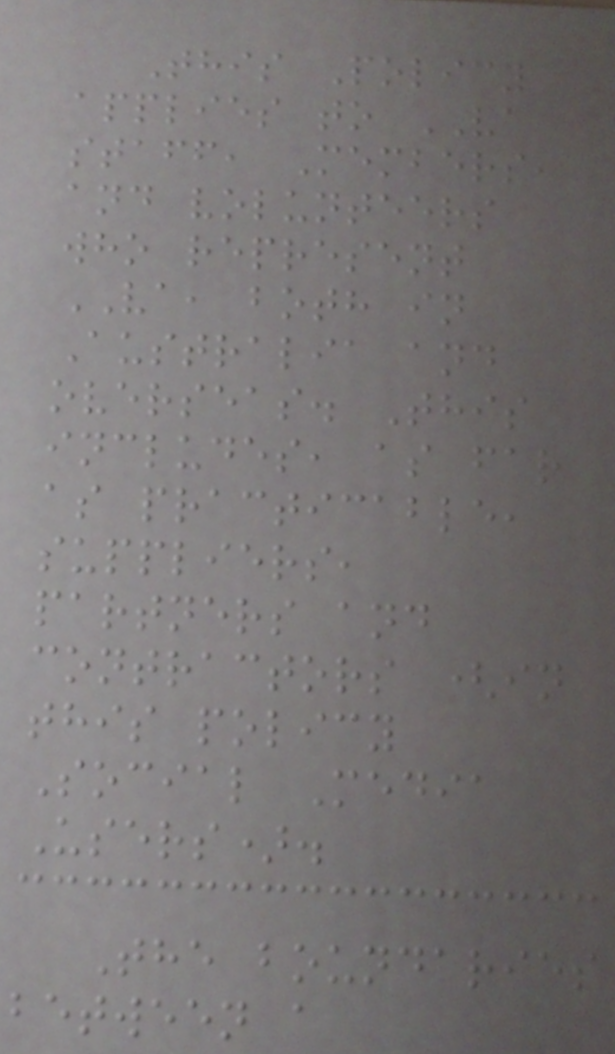This Policy
applies to VA
staff, Members,
and volunteers
who represent
VA, both in
Australia and
overseas. This
includes, as far
as practicable,
suppliers,
partners and
contractors (in
this policy
Social Media
Users).
The boundaries
between a
